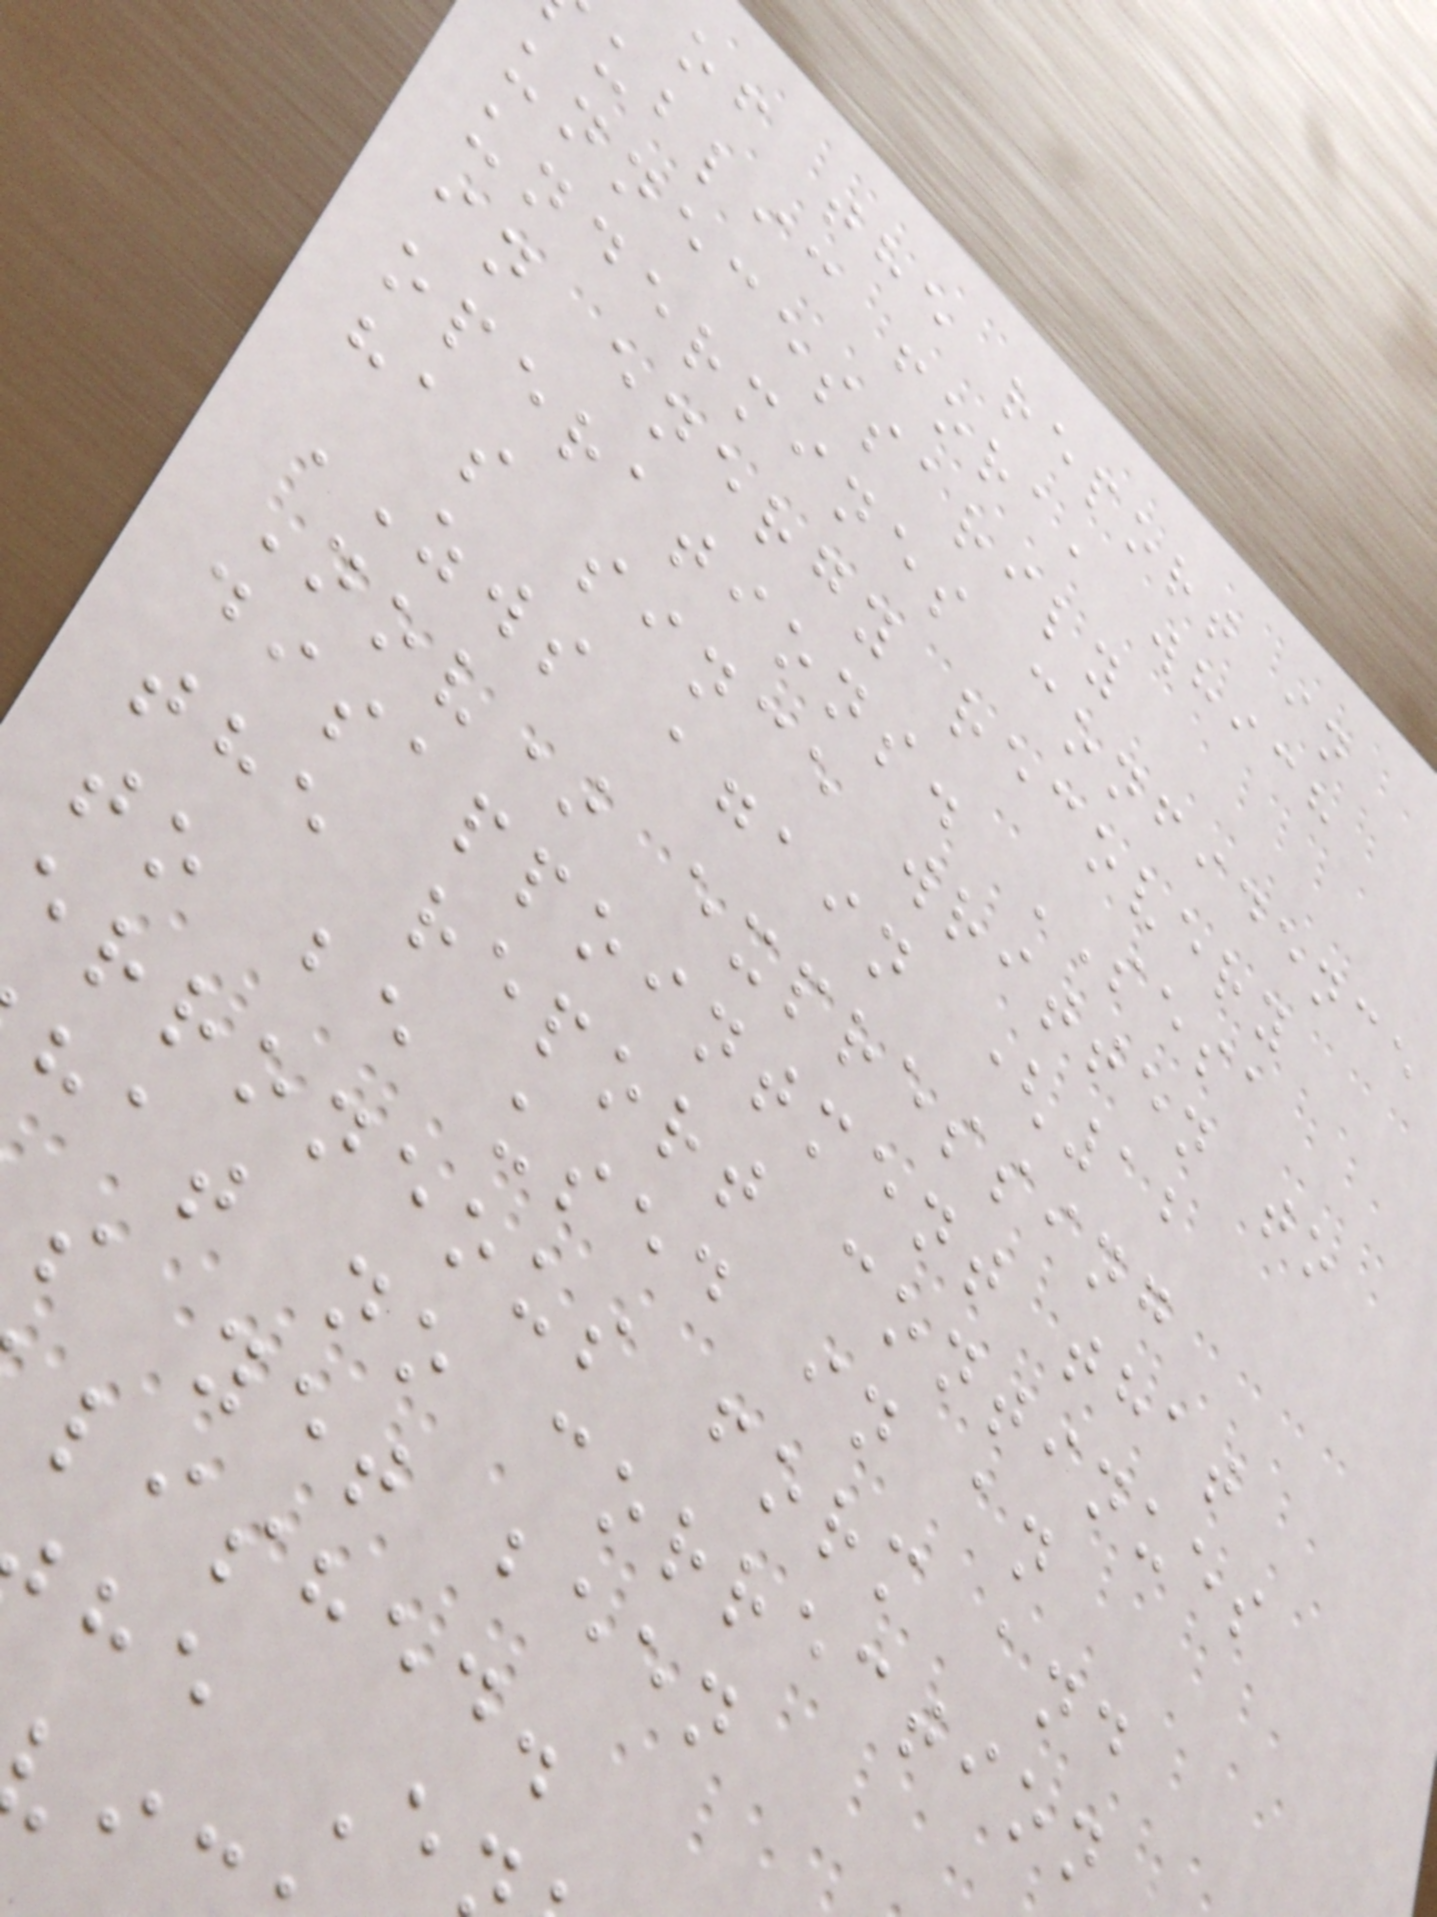of the report in
ublic fora, which
unnecessarily
undermines confidence
in energy recovery
operations. SESA
has since written to
ZWS again (12
Nov) expressing
disappointment that
the report continues
to be used in an
erroneous form and
hat no correction
s yet been
lished.
he E
